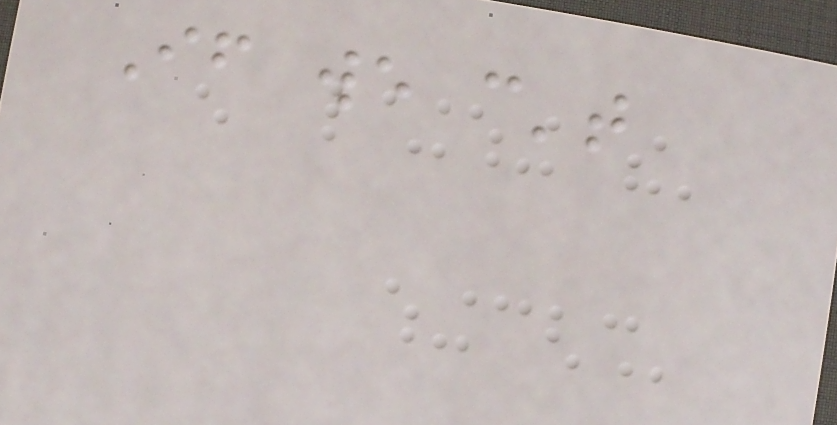If we can't
